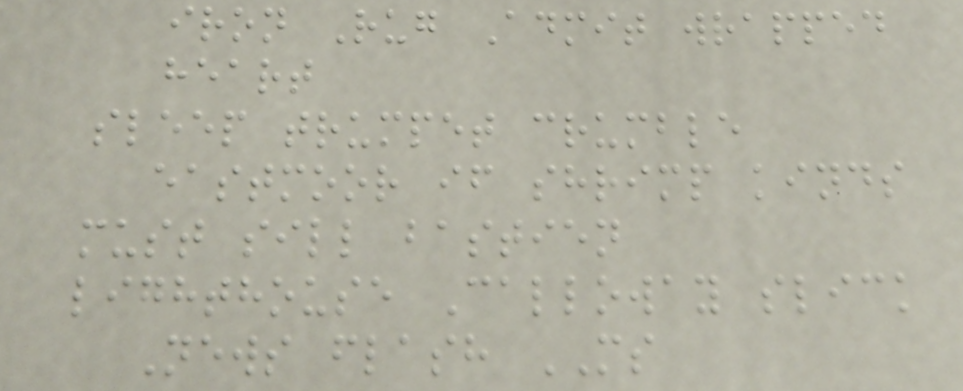iron Rug Admit wrapped
heart
sleep trumpet crumble
eastmoor if shrimp kinds
must sill bastien
lighthouse Calloway slick
News flash MS
